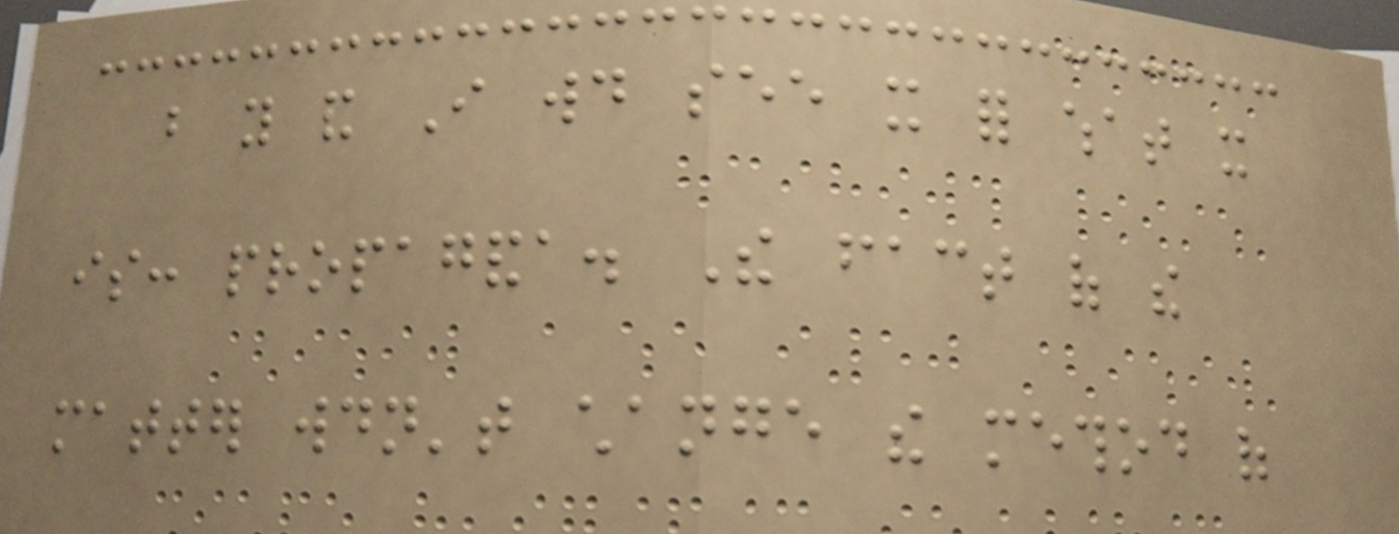but you and I would see it for what it
is: propaganda. The fact of the
matter wouldn't change the method of
